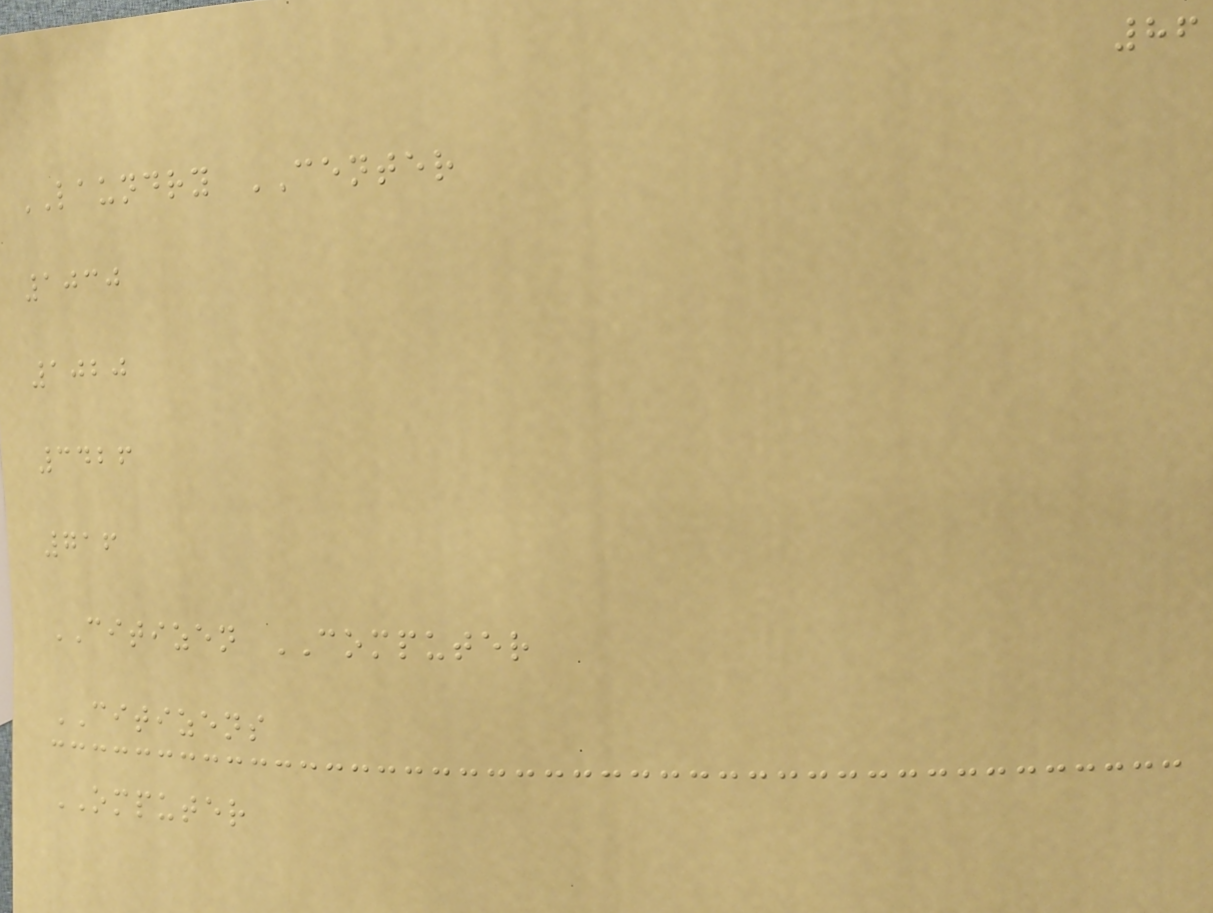86
LAUNDRY CENTER
1030
1020
3426
716
CITIZEN COMPUTER
CITIZENS
OMPUTER
